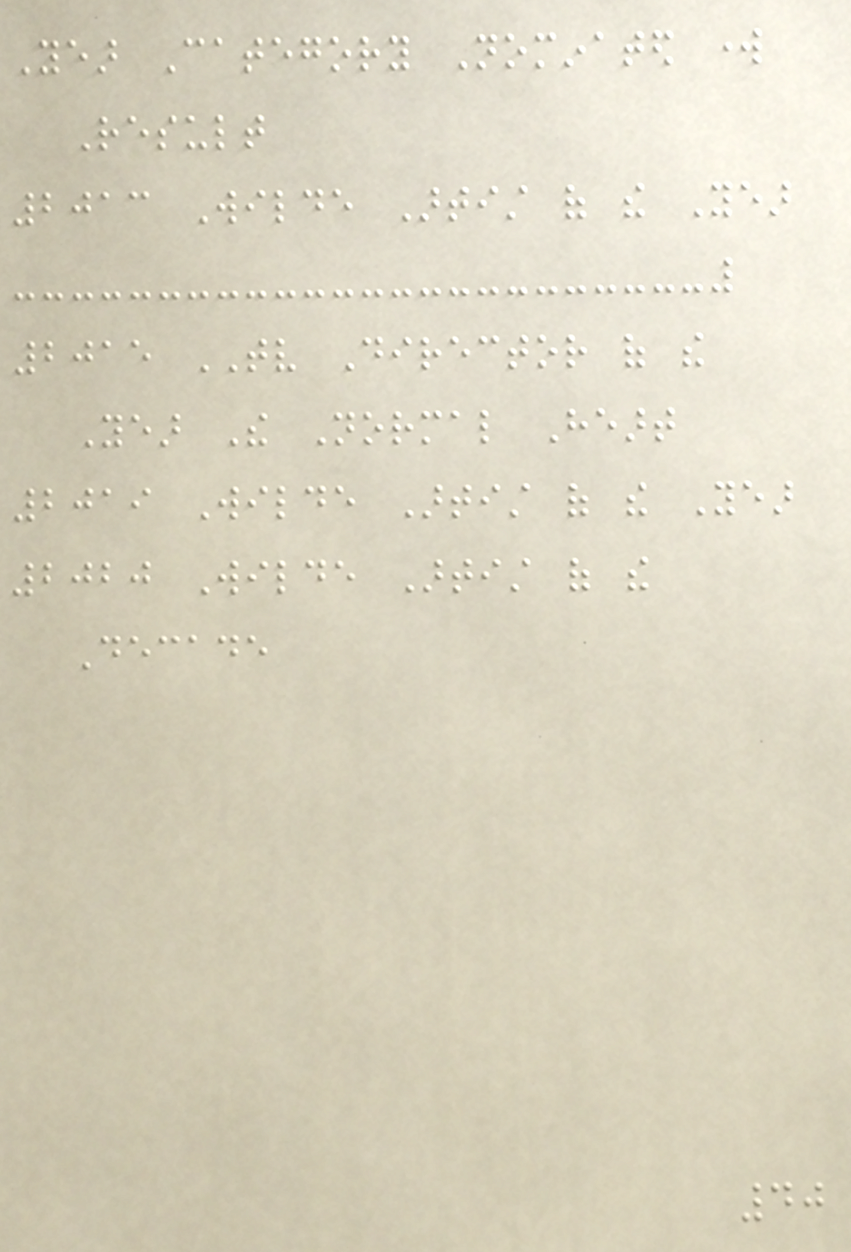Year Category Nominated work
Result
2013 Wilde Artist of the Year
2015 TV Director of the
Year The Normal Heart
2019 Wilde Artist of the Year
2020 Wilde Artist of the
Decade
40
